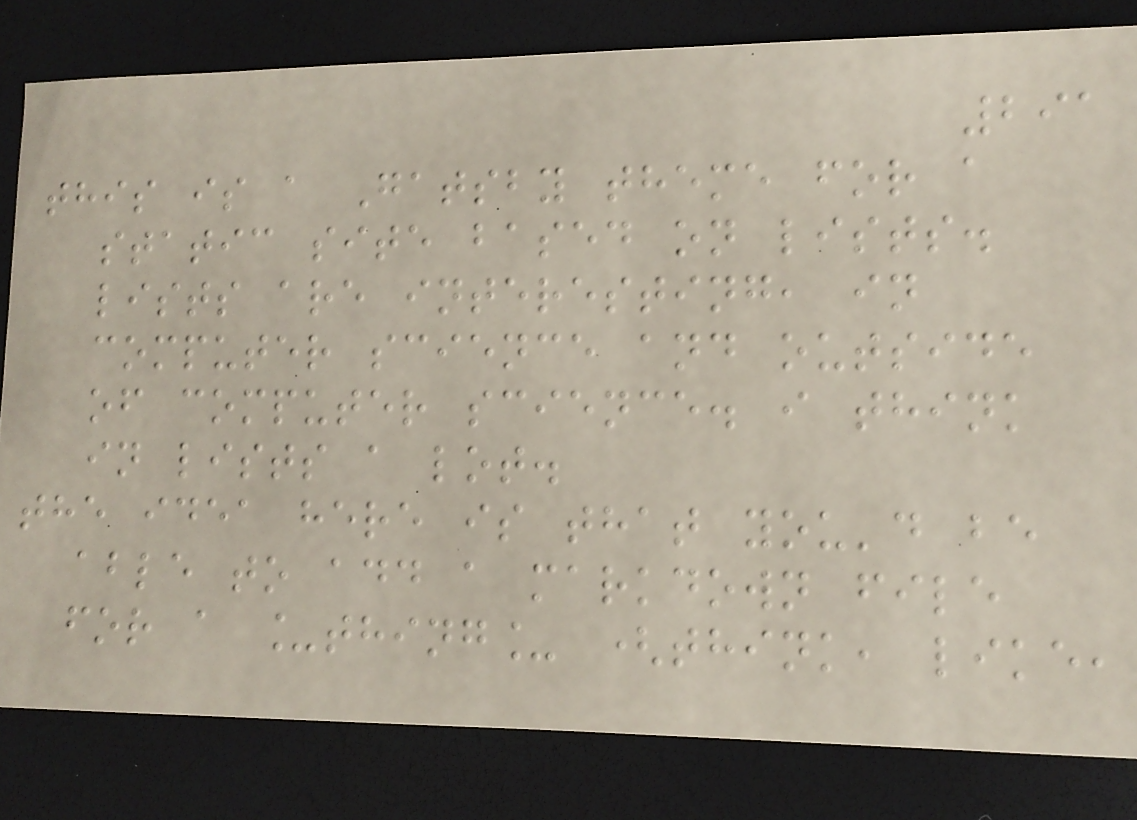291
this is a Gatsby theme for a
static site based on lists.
lists are interesting, in
computer science and outside
of computer science. i think
in lists a lot.
the idea here is that you'd be
able to add a markdown file
for a _thing_ (think, like,
